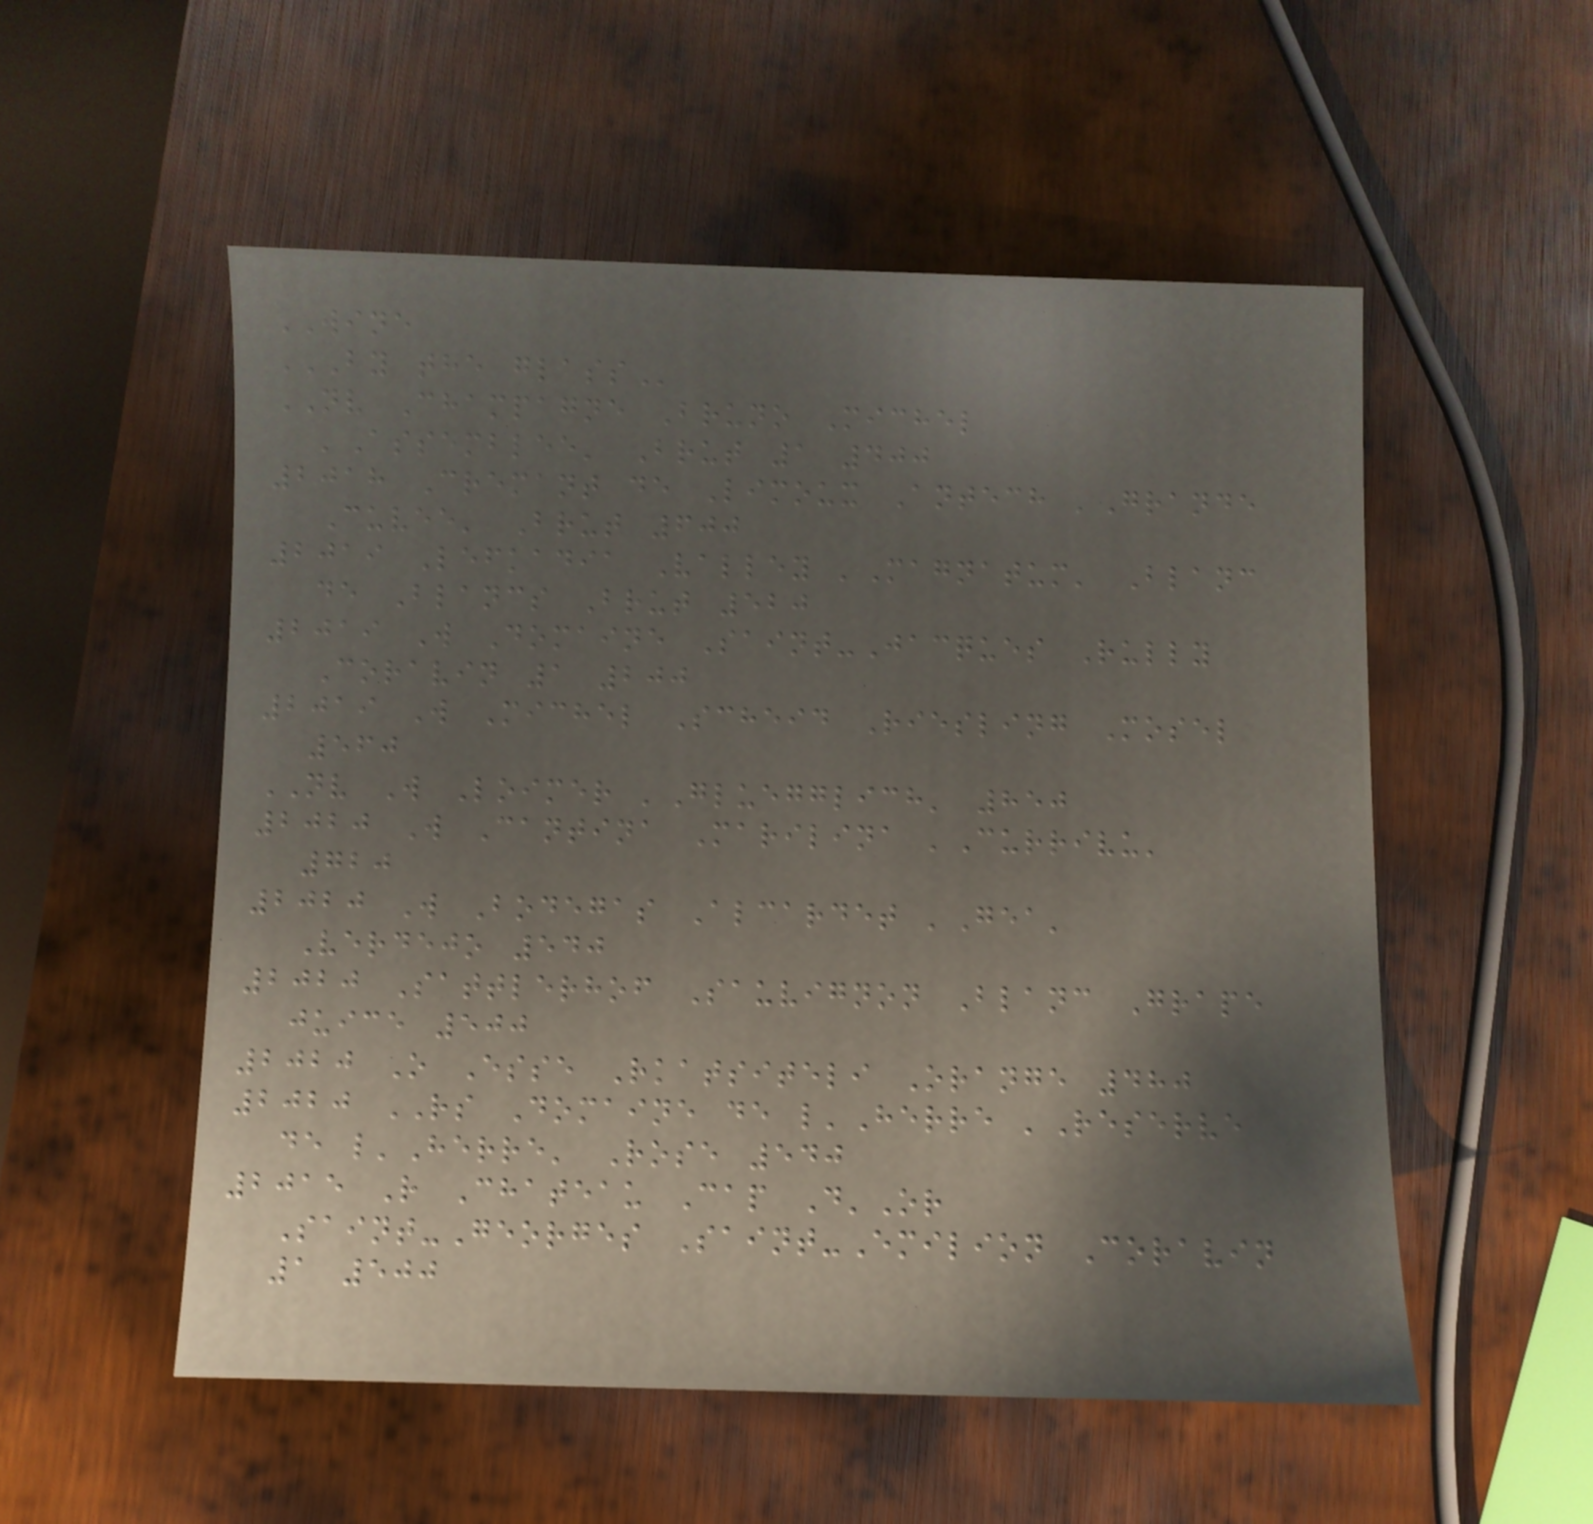WINE
BY THE GLASS
NV Champagne Bruno Michel
'Assemblee' Brut 1 400
2018 Cremant de Limoux Antech 'Grande
Cuvee' Brut 600
2019 Lefkadia Valley 'Magnatum' Blanc
de Blancs Brut 520
2019 W Domaine Saint-Jacques Rully
Coravin 1 200
2019 W Michel Scheid Riesling Mosel
560
NV W Loimer 'Gluegglich' 850
2020 W Cantina Marilina 'Currivu'
720
2020 W Bodegas Alcardet 'Gea'
Verdejo 540
2020 Sattlerhof Sauvignon Blanc Grape
juice 500
2020 O Esse Rkatsiteli Orange 480
2020 RS Domaine de l'Herre 'Reserve
de l'Herre' Rose 540
2015 R Chateau Cap D'Or
Saint-Georges Saint-Emilion Coravin
1 500
